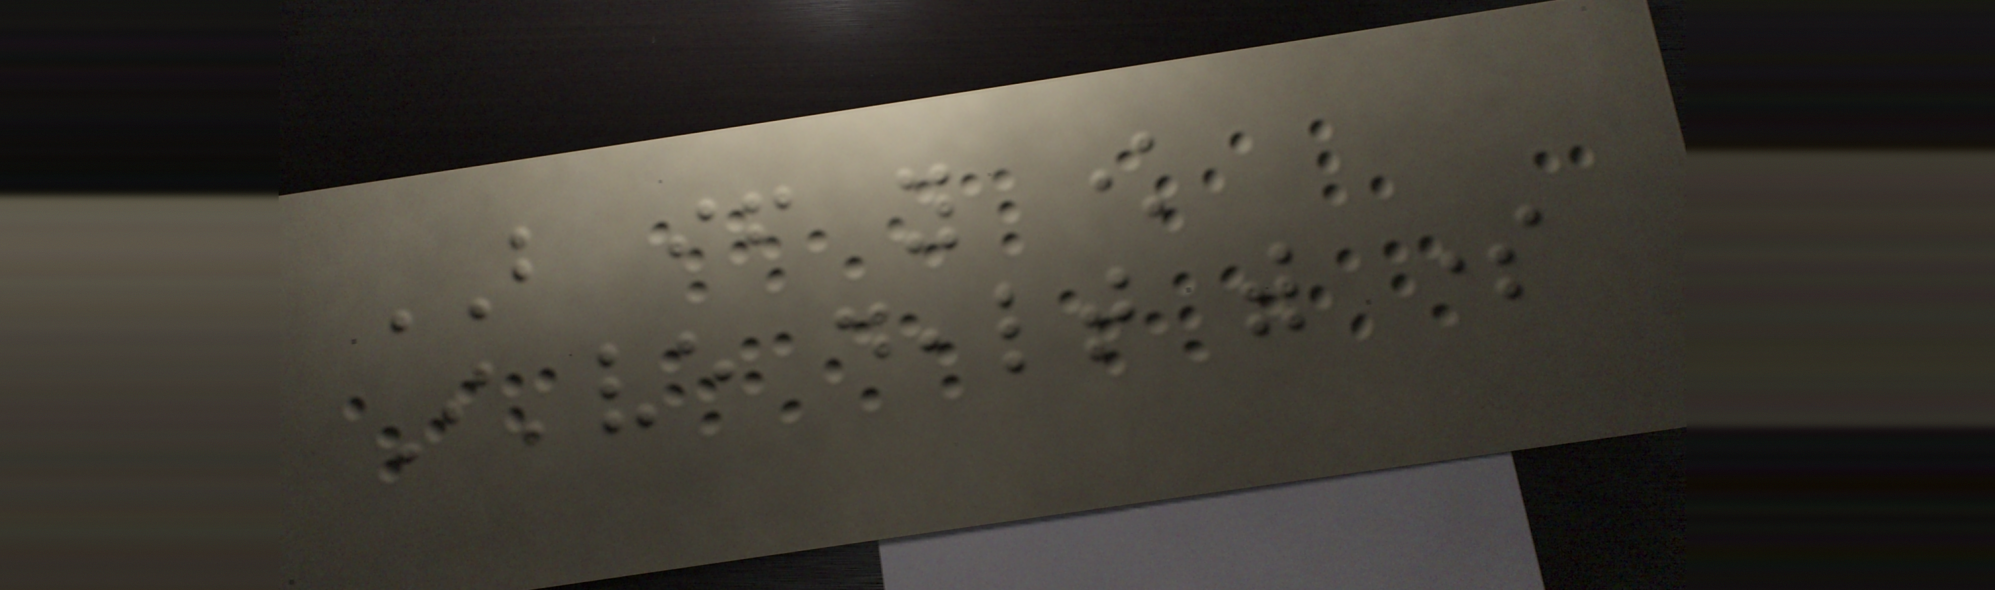BUT if you know
I've dealt with some
